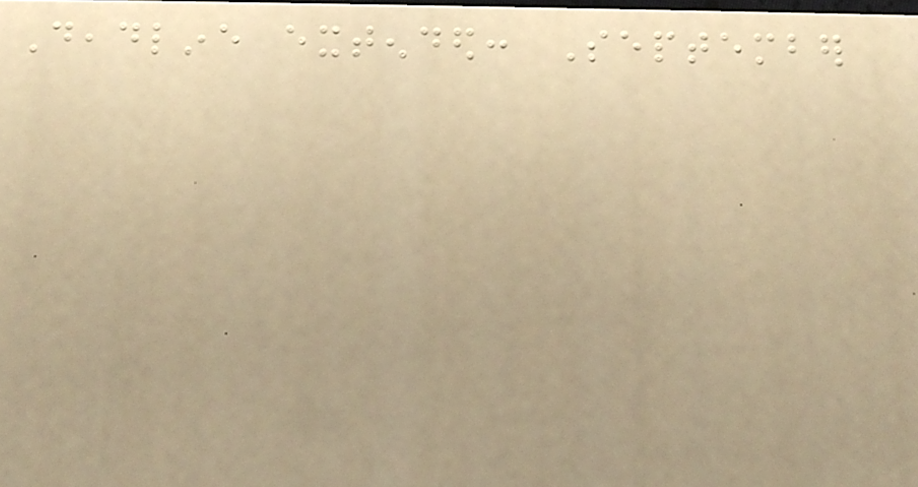Deadline extended: September
